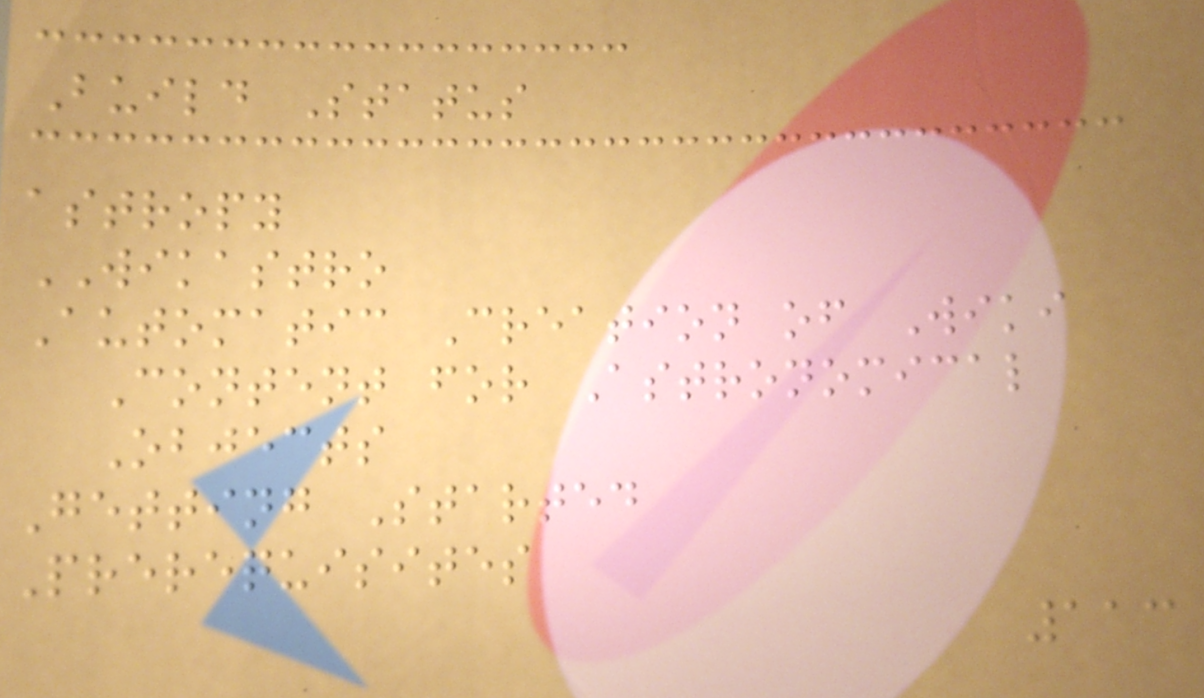Build Status
astropy
WIKASTRO
Automatic Creation of Wiki
Content for Astronomical
Objects
Getting Started
Prerequisites
113
